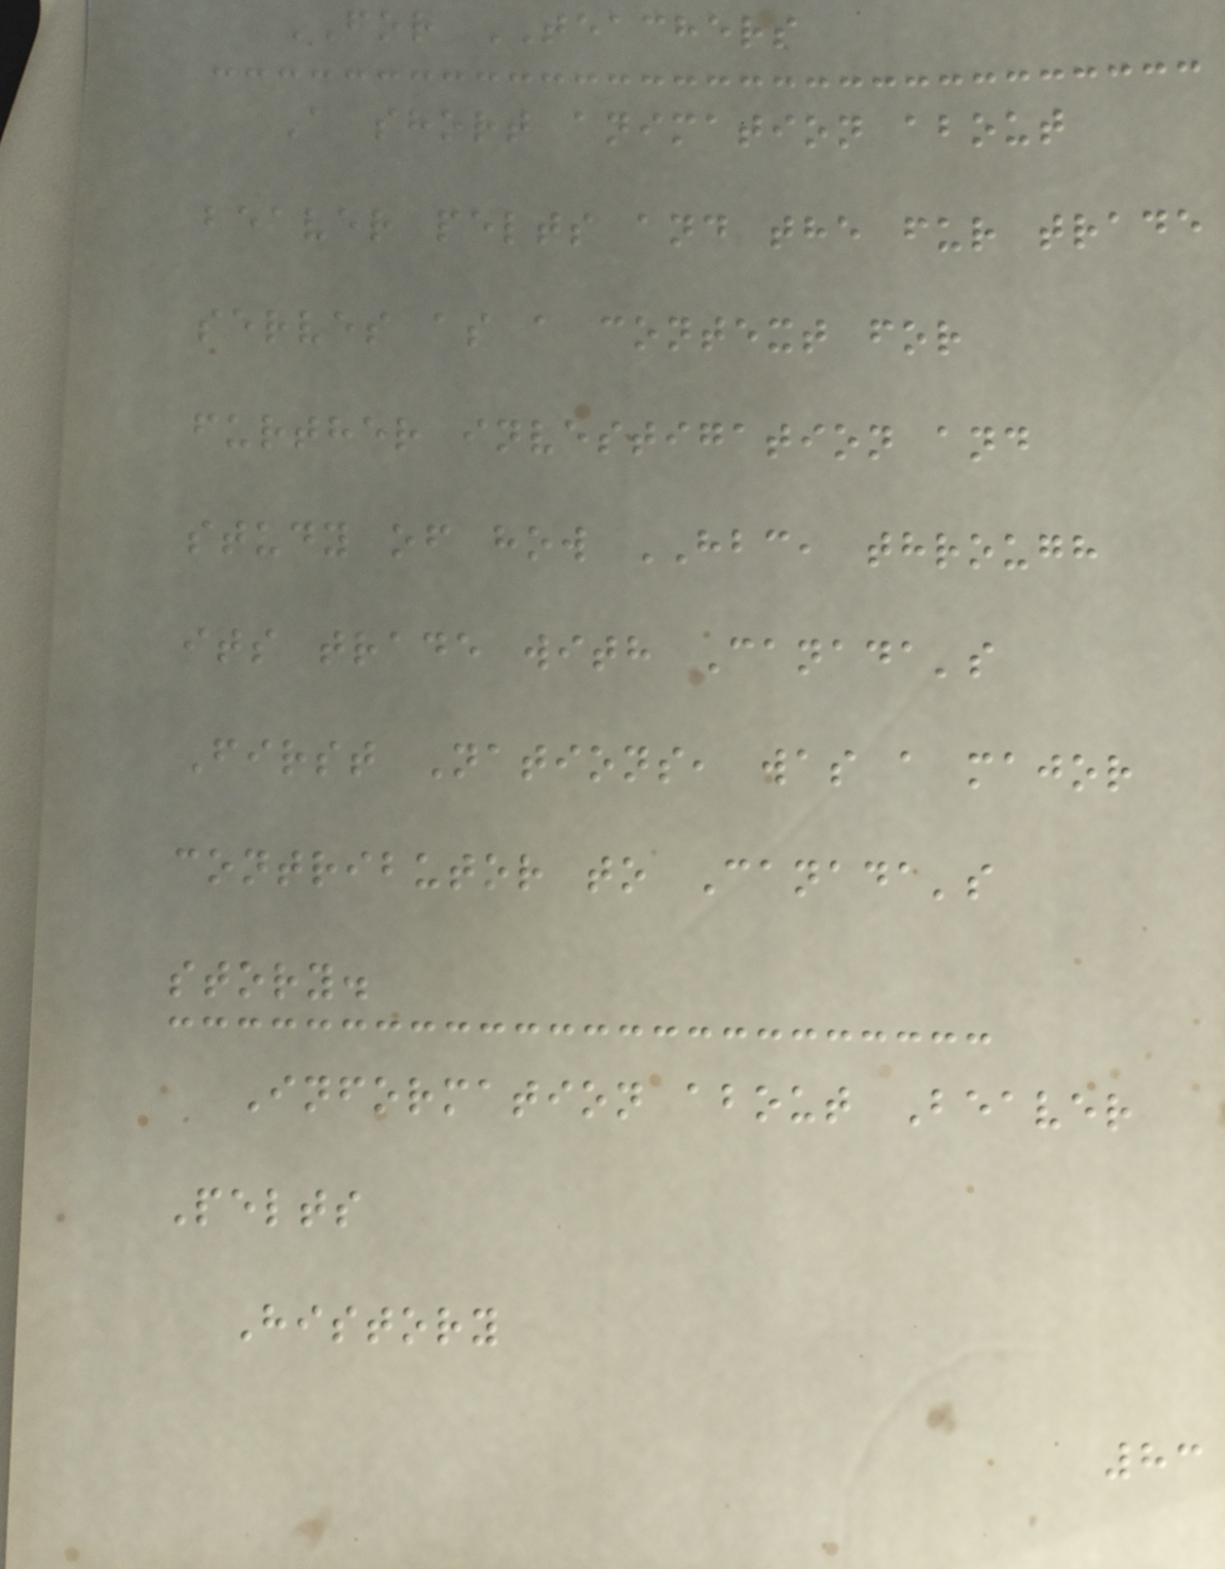FOR TEACHERS
A short animation about
beaver pelts and the fur trade
serves as a context for
further investigation and
study of how HBC, through
its trade with Canada's
First Nations, was a major
contributor to Canada's
story.
Information about Beaver
Pelts
History
83
